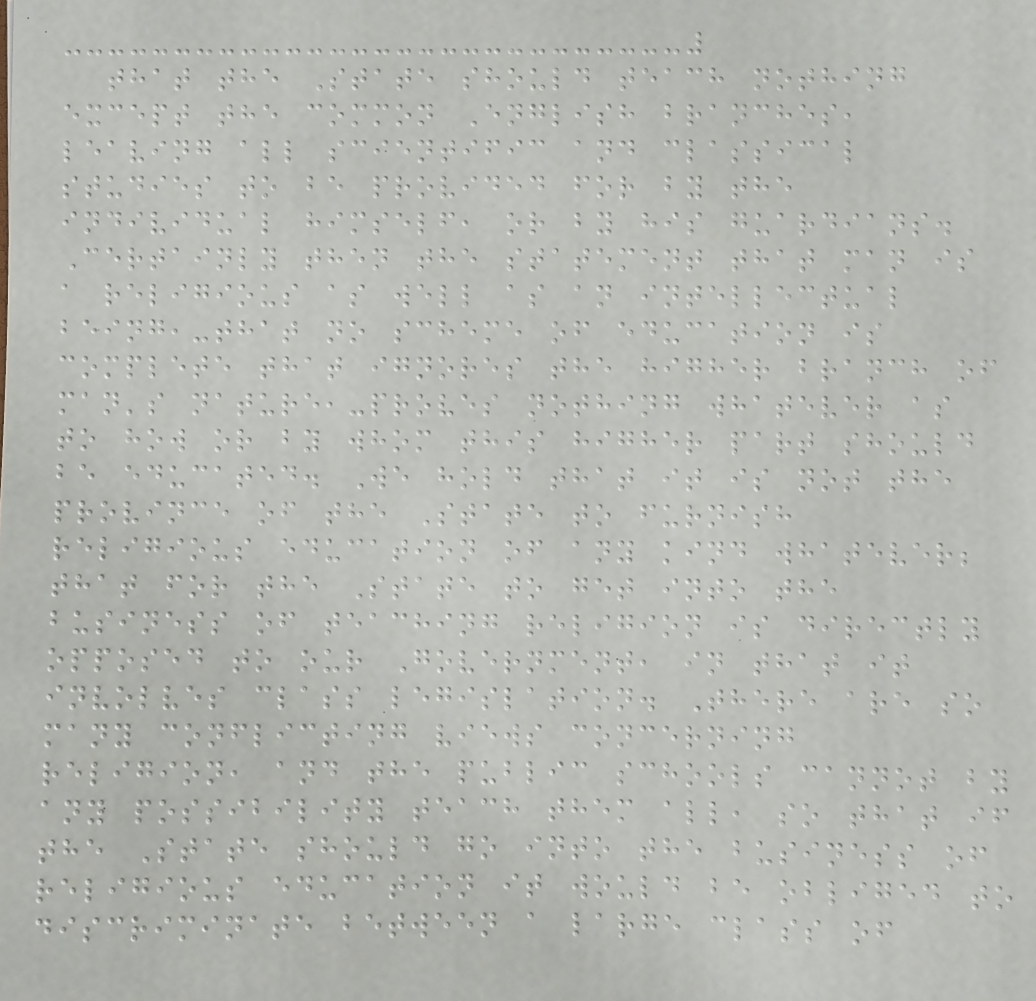that the State should teach nothing
except the common English branches,
leaving all scientific and classical
studies to be provided for by the
individual himself, or by his guardians.
Certainly then the statement that man is
a religious as well as an intellectual
being,-that no scheme of education is
complete that ignores the higher branch of
man's nature,-proves nothing whatever as
to how or by whom this higher part should
be educated. We hold that it is not the
province of the State to furnish
religious education of any kind whatever;
that for the State to get into the
business of teaching religion is directly
opposed to our Government, in that it
involves class legislation. There are so
many conflicting views concerning
religion, and the public schools cannot by
any possibility teach them all, so that if
the State should go into the business of
religious education it would be obliged to
discriminate between a large class of
